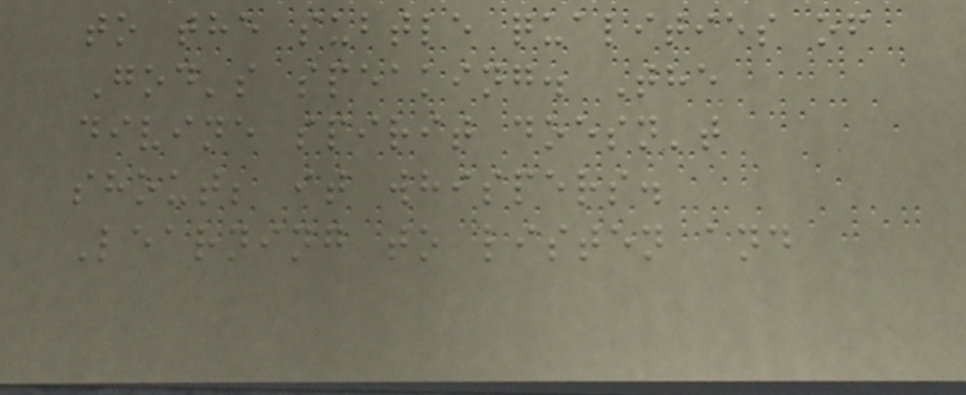to the subtle qualities of
God's speaking. The
divine spirit doesn't
shout; it whispers.
Learning to listen and
